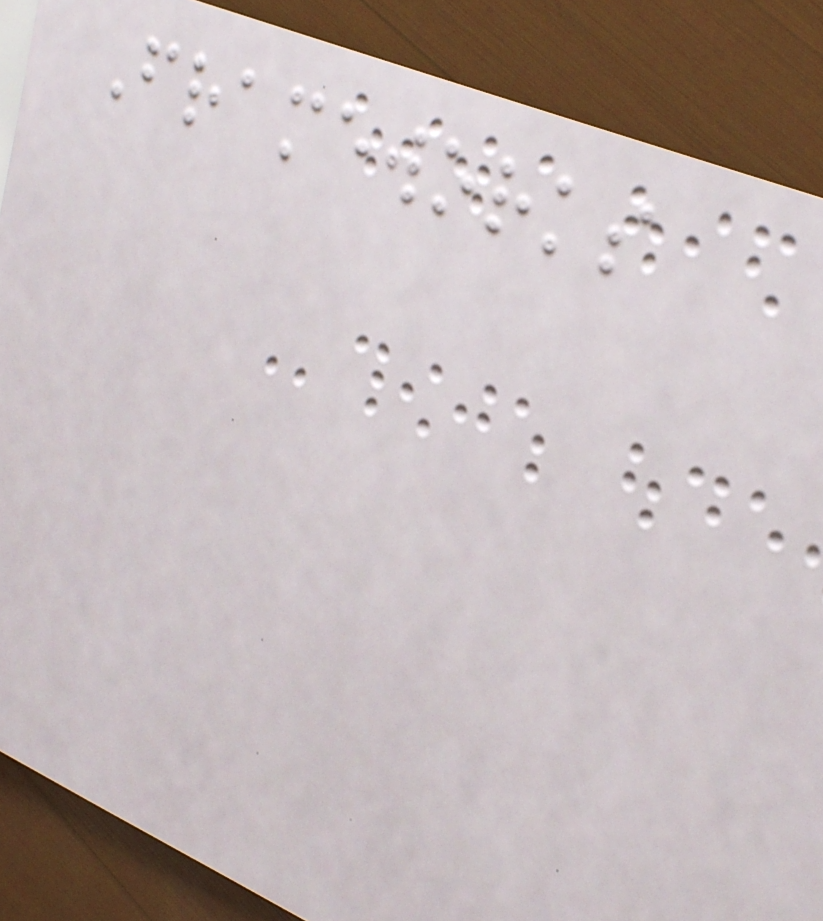Frameworks
